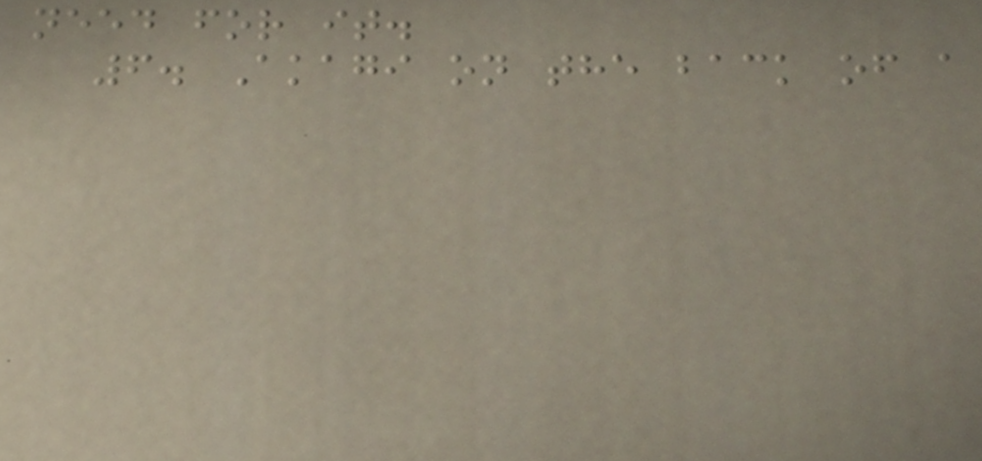need for it.
6. Akagi on the back of a
